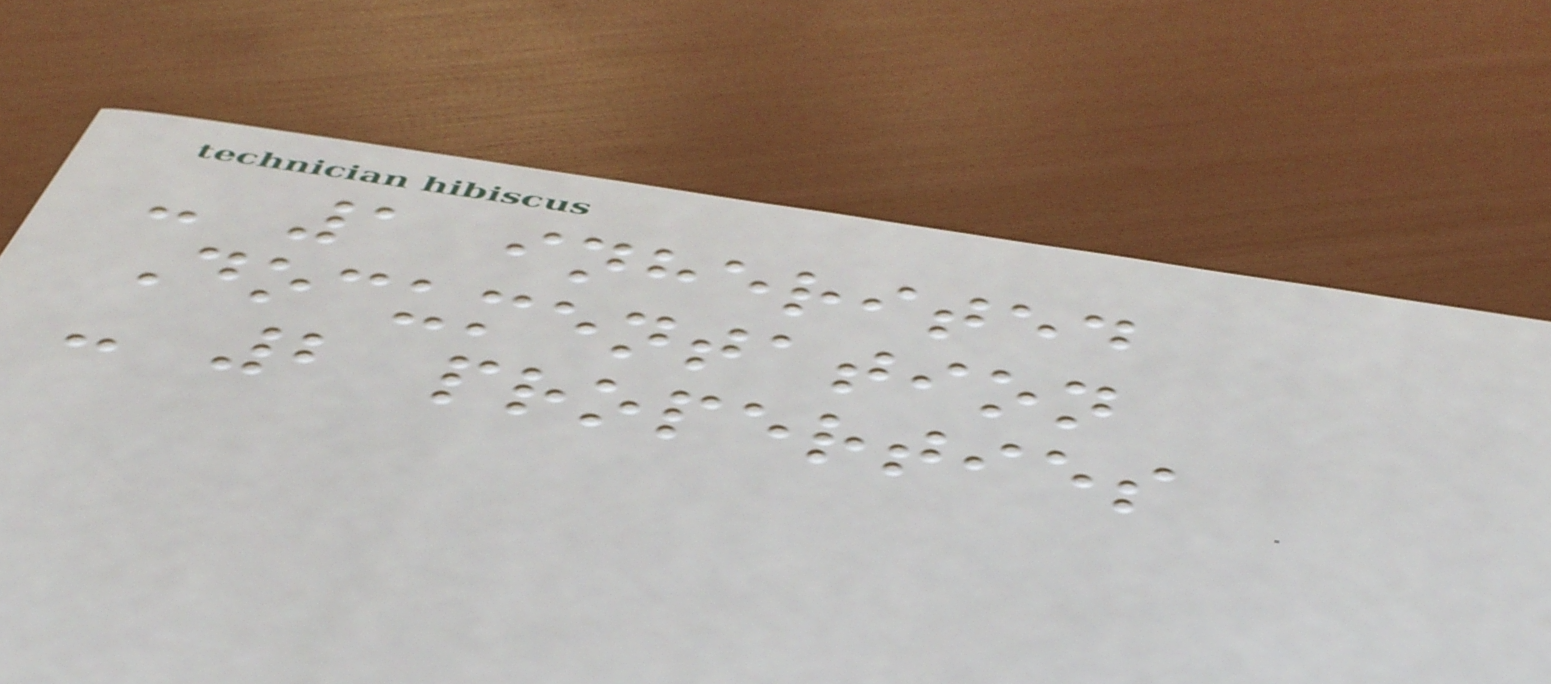- 1 inherited
Documentation
- 2 properties
